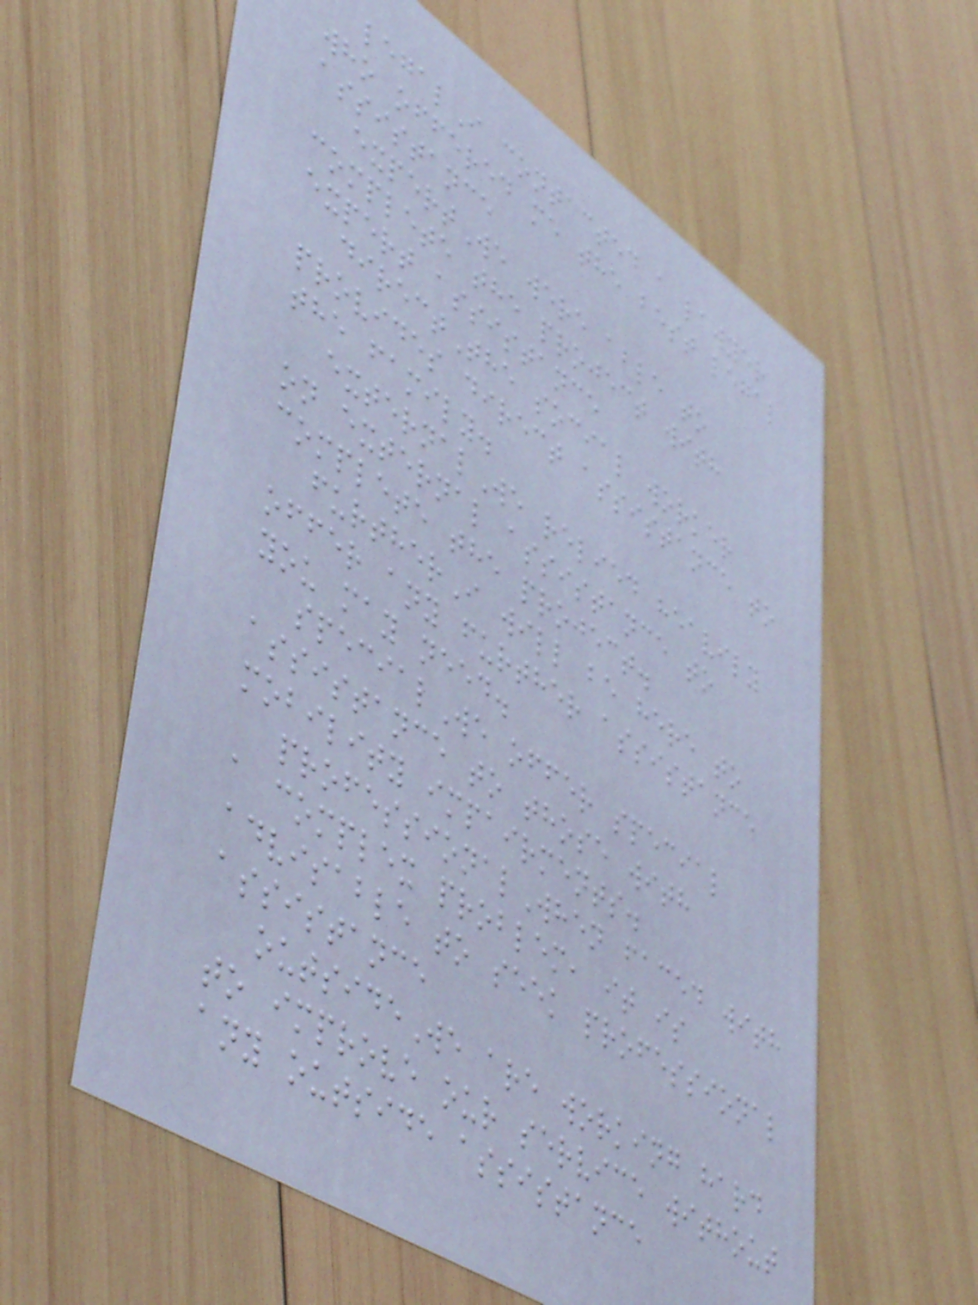legalI contacted a lawyer
who offered me the best legal
assistance
expertWe were able to
complete the project with
expert assistance
directThe social worker
provides direct assistance to
the family.
externalWe relied heavily
on external assistance to
complete the project.
furtherI will be here to
offer any further assistance
you may need.
specialWe offer special
assistance to those with
mobility impairments.
professionalWhen faced with
a complex problem, it is
advisable to seek professional
assistance
outsideWe are working hard
to improve our service without
any outside assistance
